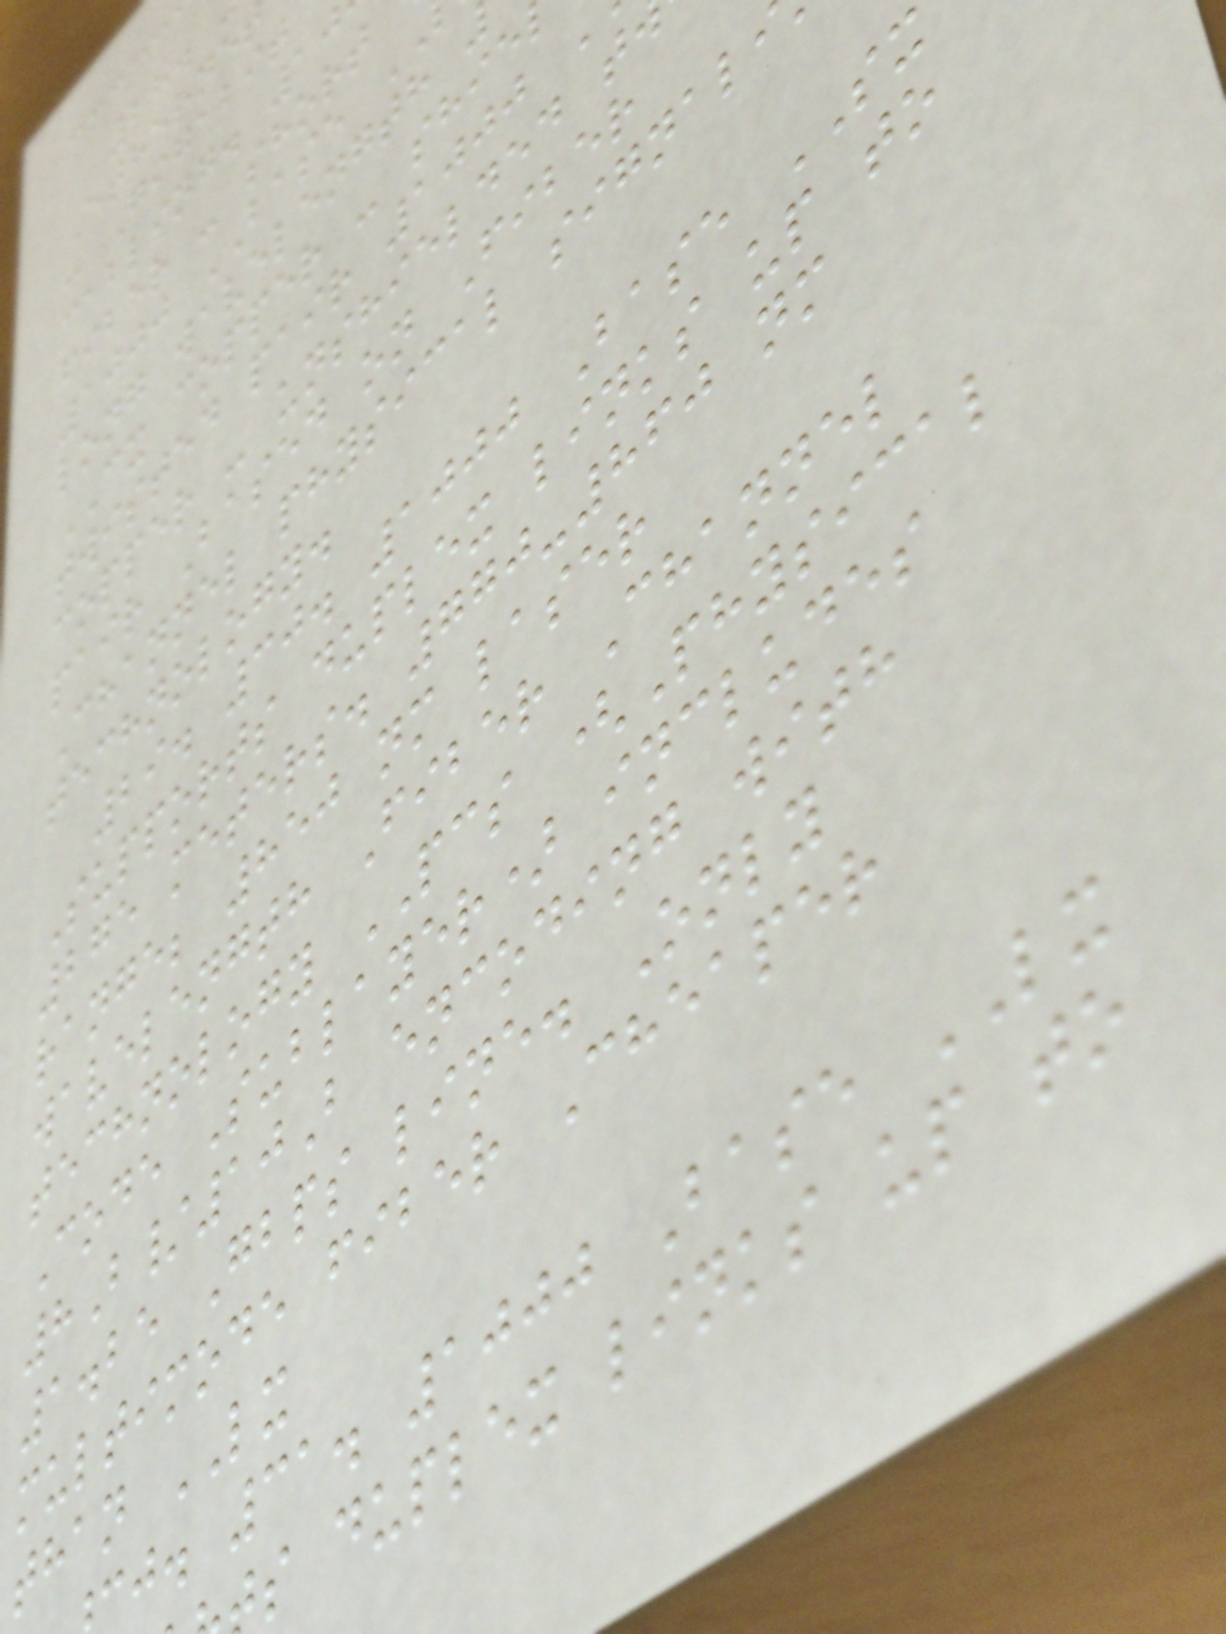Etherne
: Gigabit
cabling. 10
fiber - short
1000 BASE
long wavelength
CX copper - shie
twisted pair 1000
copper - unshielded t
pair Based on Fiber
Channel physical signal
technology.
29. 30. 1000 Base SX
Supports duplex links up to
275 meters. 770-860 nm
range; 850 nm laser
wavelength Fiber Channel
technology PCS (Physical
Code Sublayer) includes
8B/10B encoding with
1.25 Gbps line. Only
multimode fiber Cheaper
than LX
j. 31. 1000 Base LX
s duplex links up to
